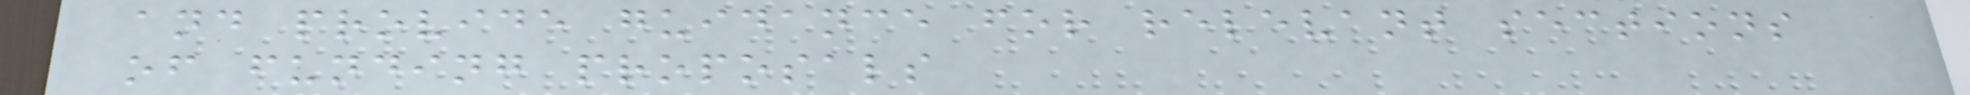and provide guidance for relevant sections
of funding proposals
